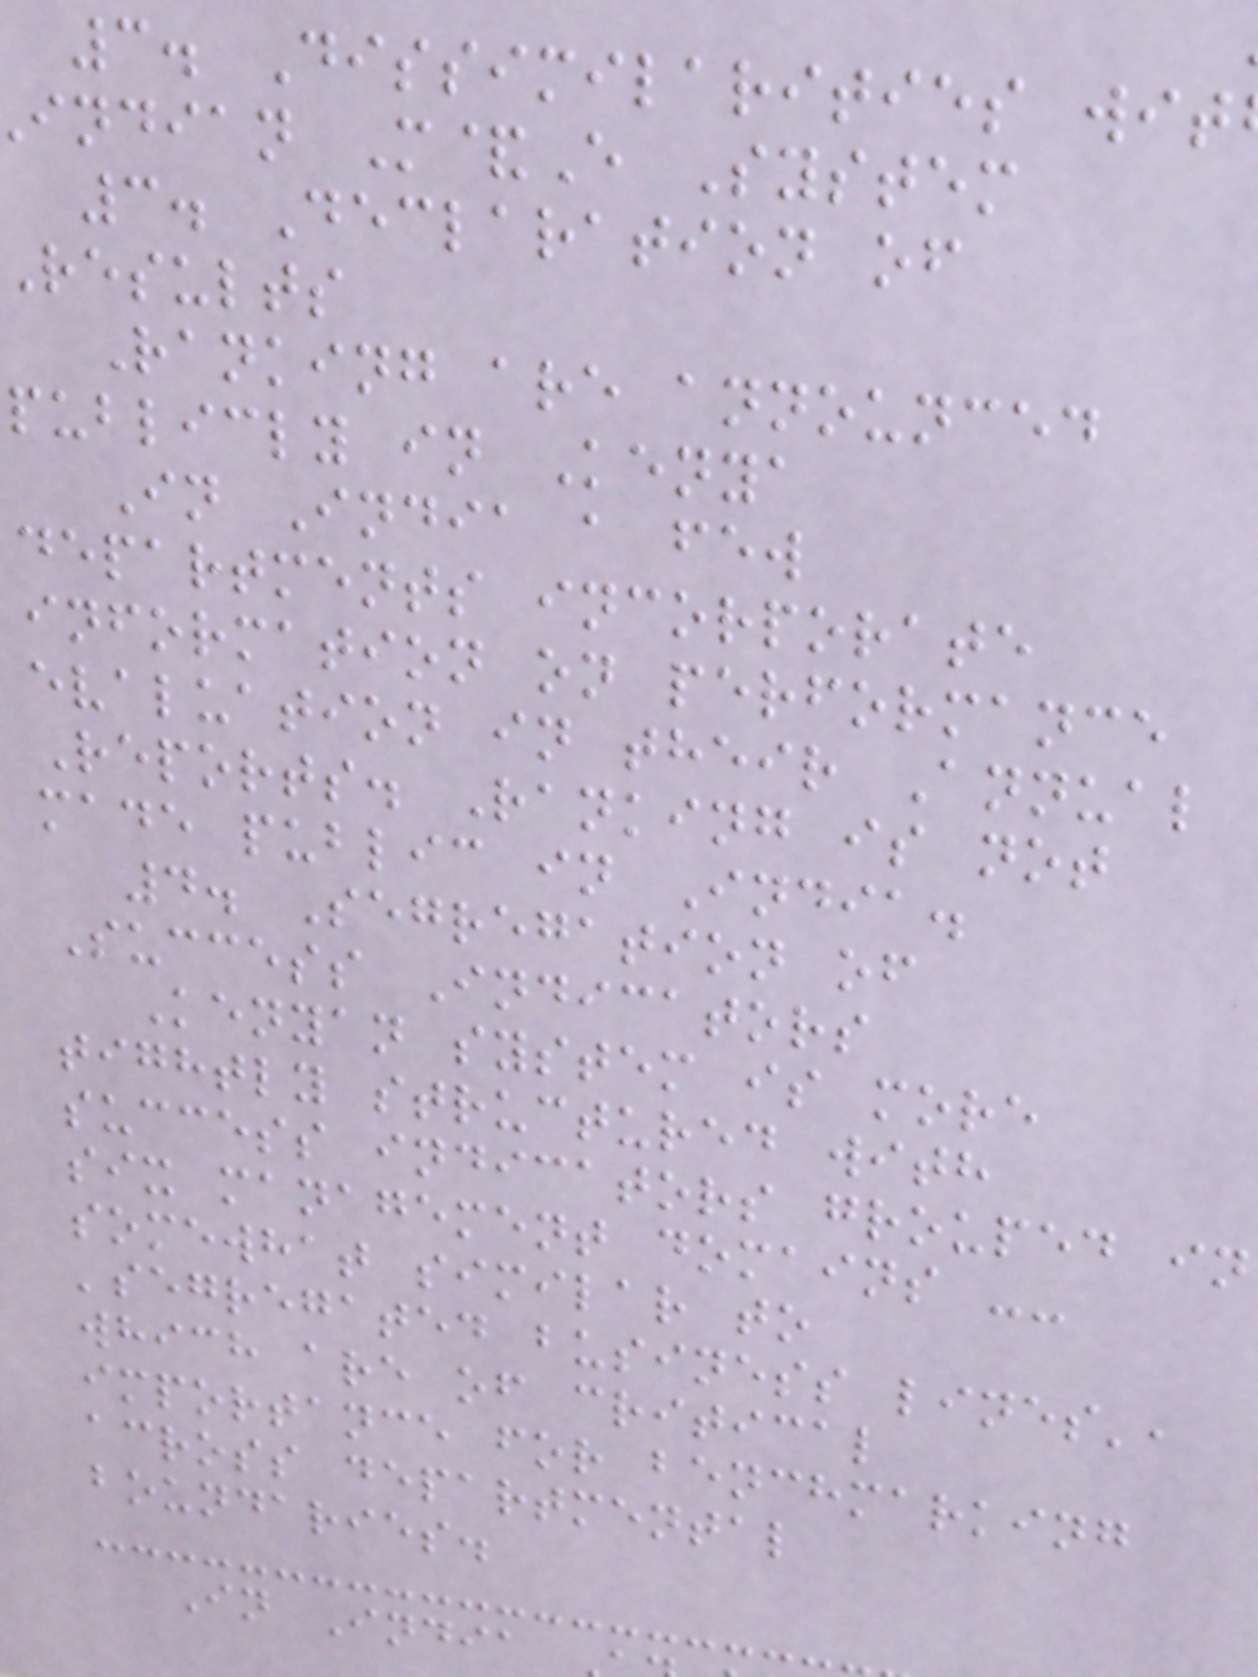3. Dissimilarities wit
indian M&E System
3. Declaration of
results
Ranking are announced
publicly in Kenya
In India a few
departments incorporate
information on performance
evaluation in their Annual
Reports. Ranking is not
made public in India.
4. Segregation of
Success Indicators
Kenyan system is more
tightly structured with
success indicators grouped in
six management domains --
somewhat similar to
'segregated business lines',
which are of critical
importance for benchmarking
across departmental
boundaries.
In India
